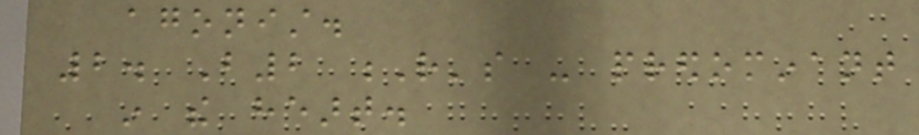agonist.
2. B2 R's - predominant
in the heart.
